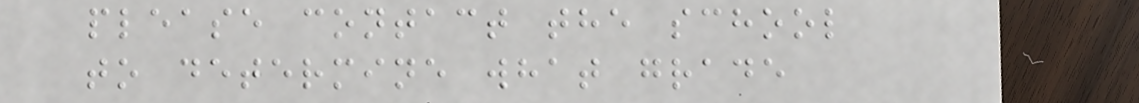please contact the school
to determine what grade
